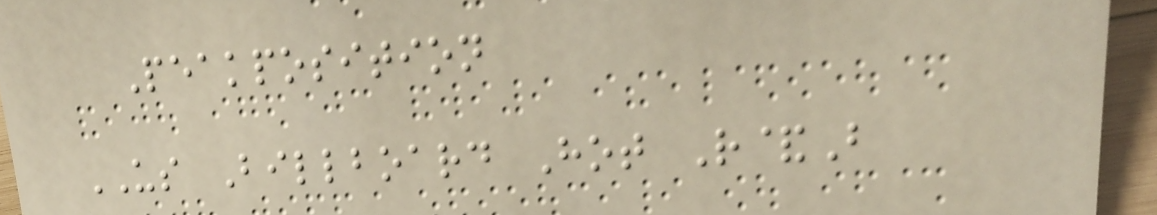Peakposition
US Billboard Hot R&B
